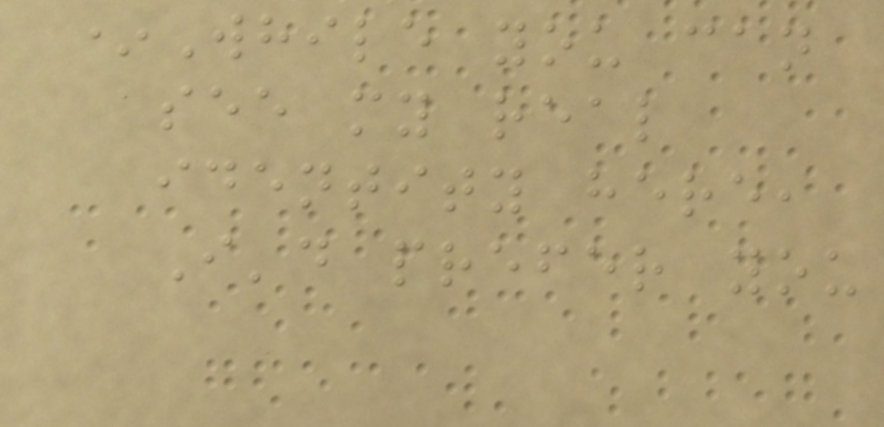*While you can
see my real
identity here,
I'd prefer you
